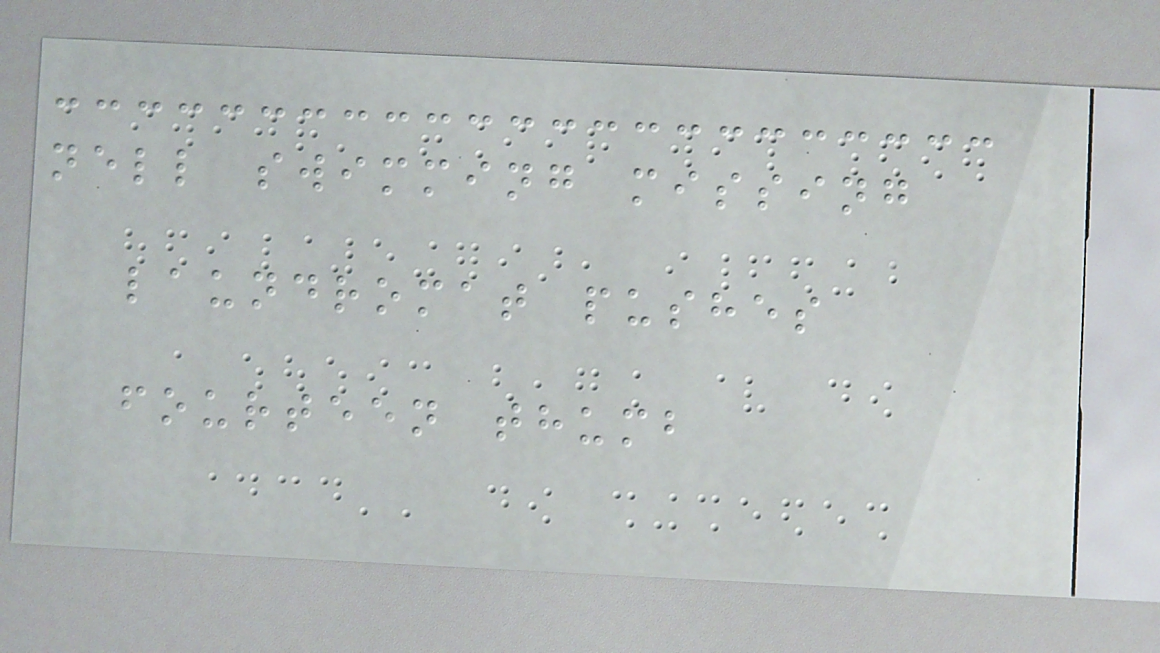nell swimming missing
laundromat pushes
fourteen thumb
